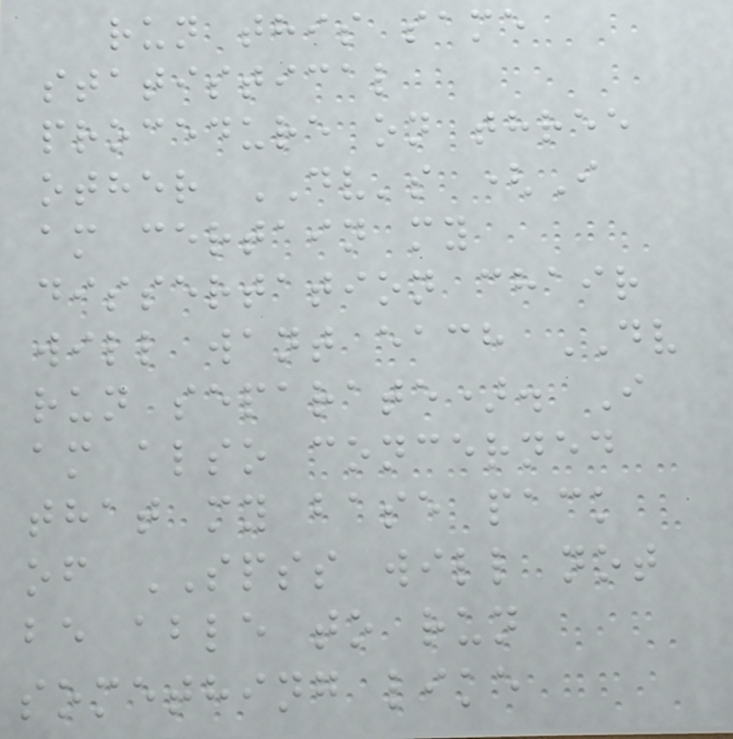run this same
statistical
procedure on three
other DV's (I
am certain my
dissertation chair
will want each DV
run separate). I
am also concerned
that my base pack
of SPSS will not
be able to run
something like
